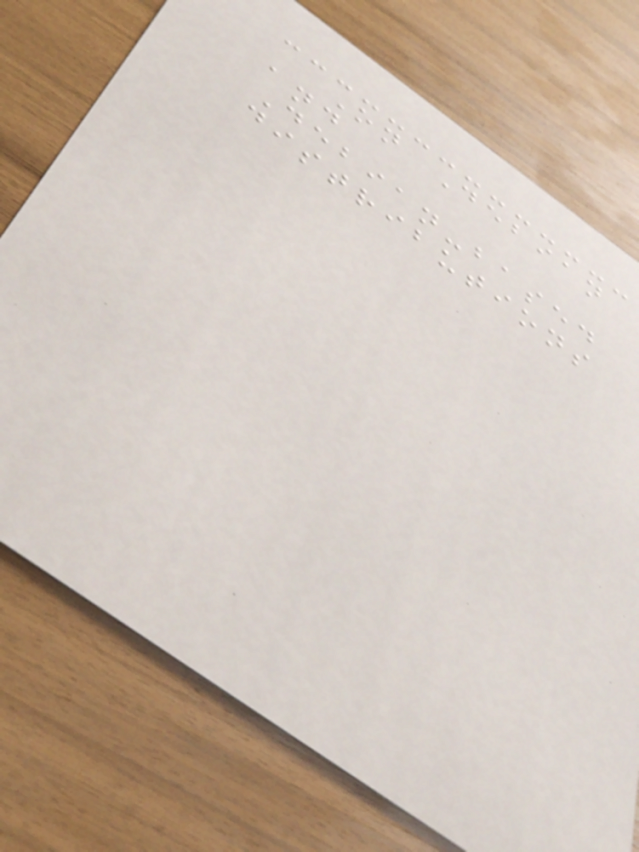On Debian
and
Debian-based
distributions
